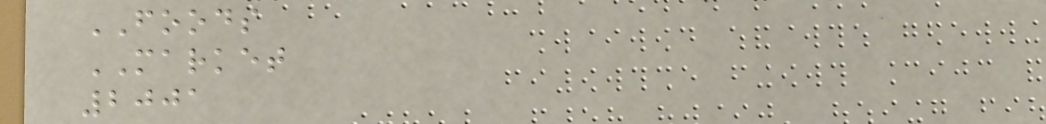FOODS
MARKET
2001
